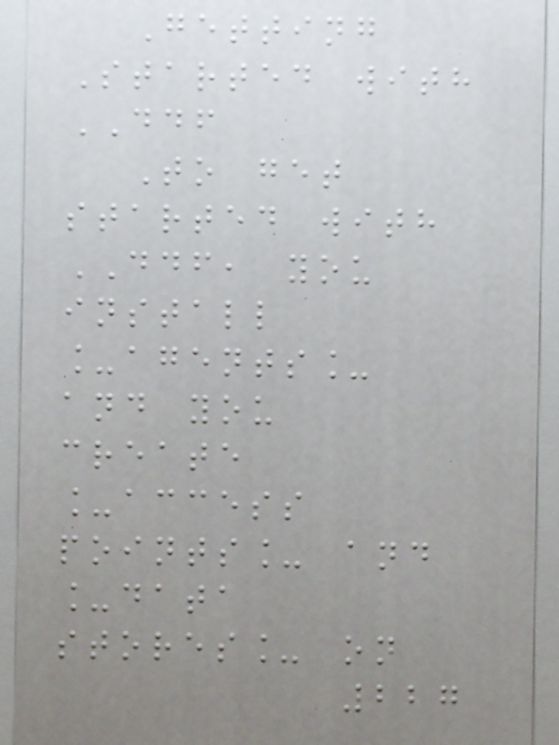Getting
Started with
DDF
To get
started with
DDF, you
install
_agents_
and you
create
_access
points_ and
_data
stores_ on
227
